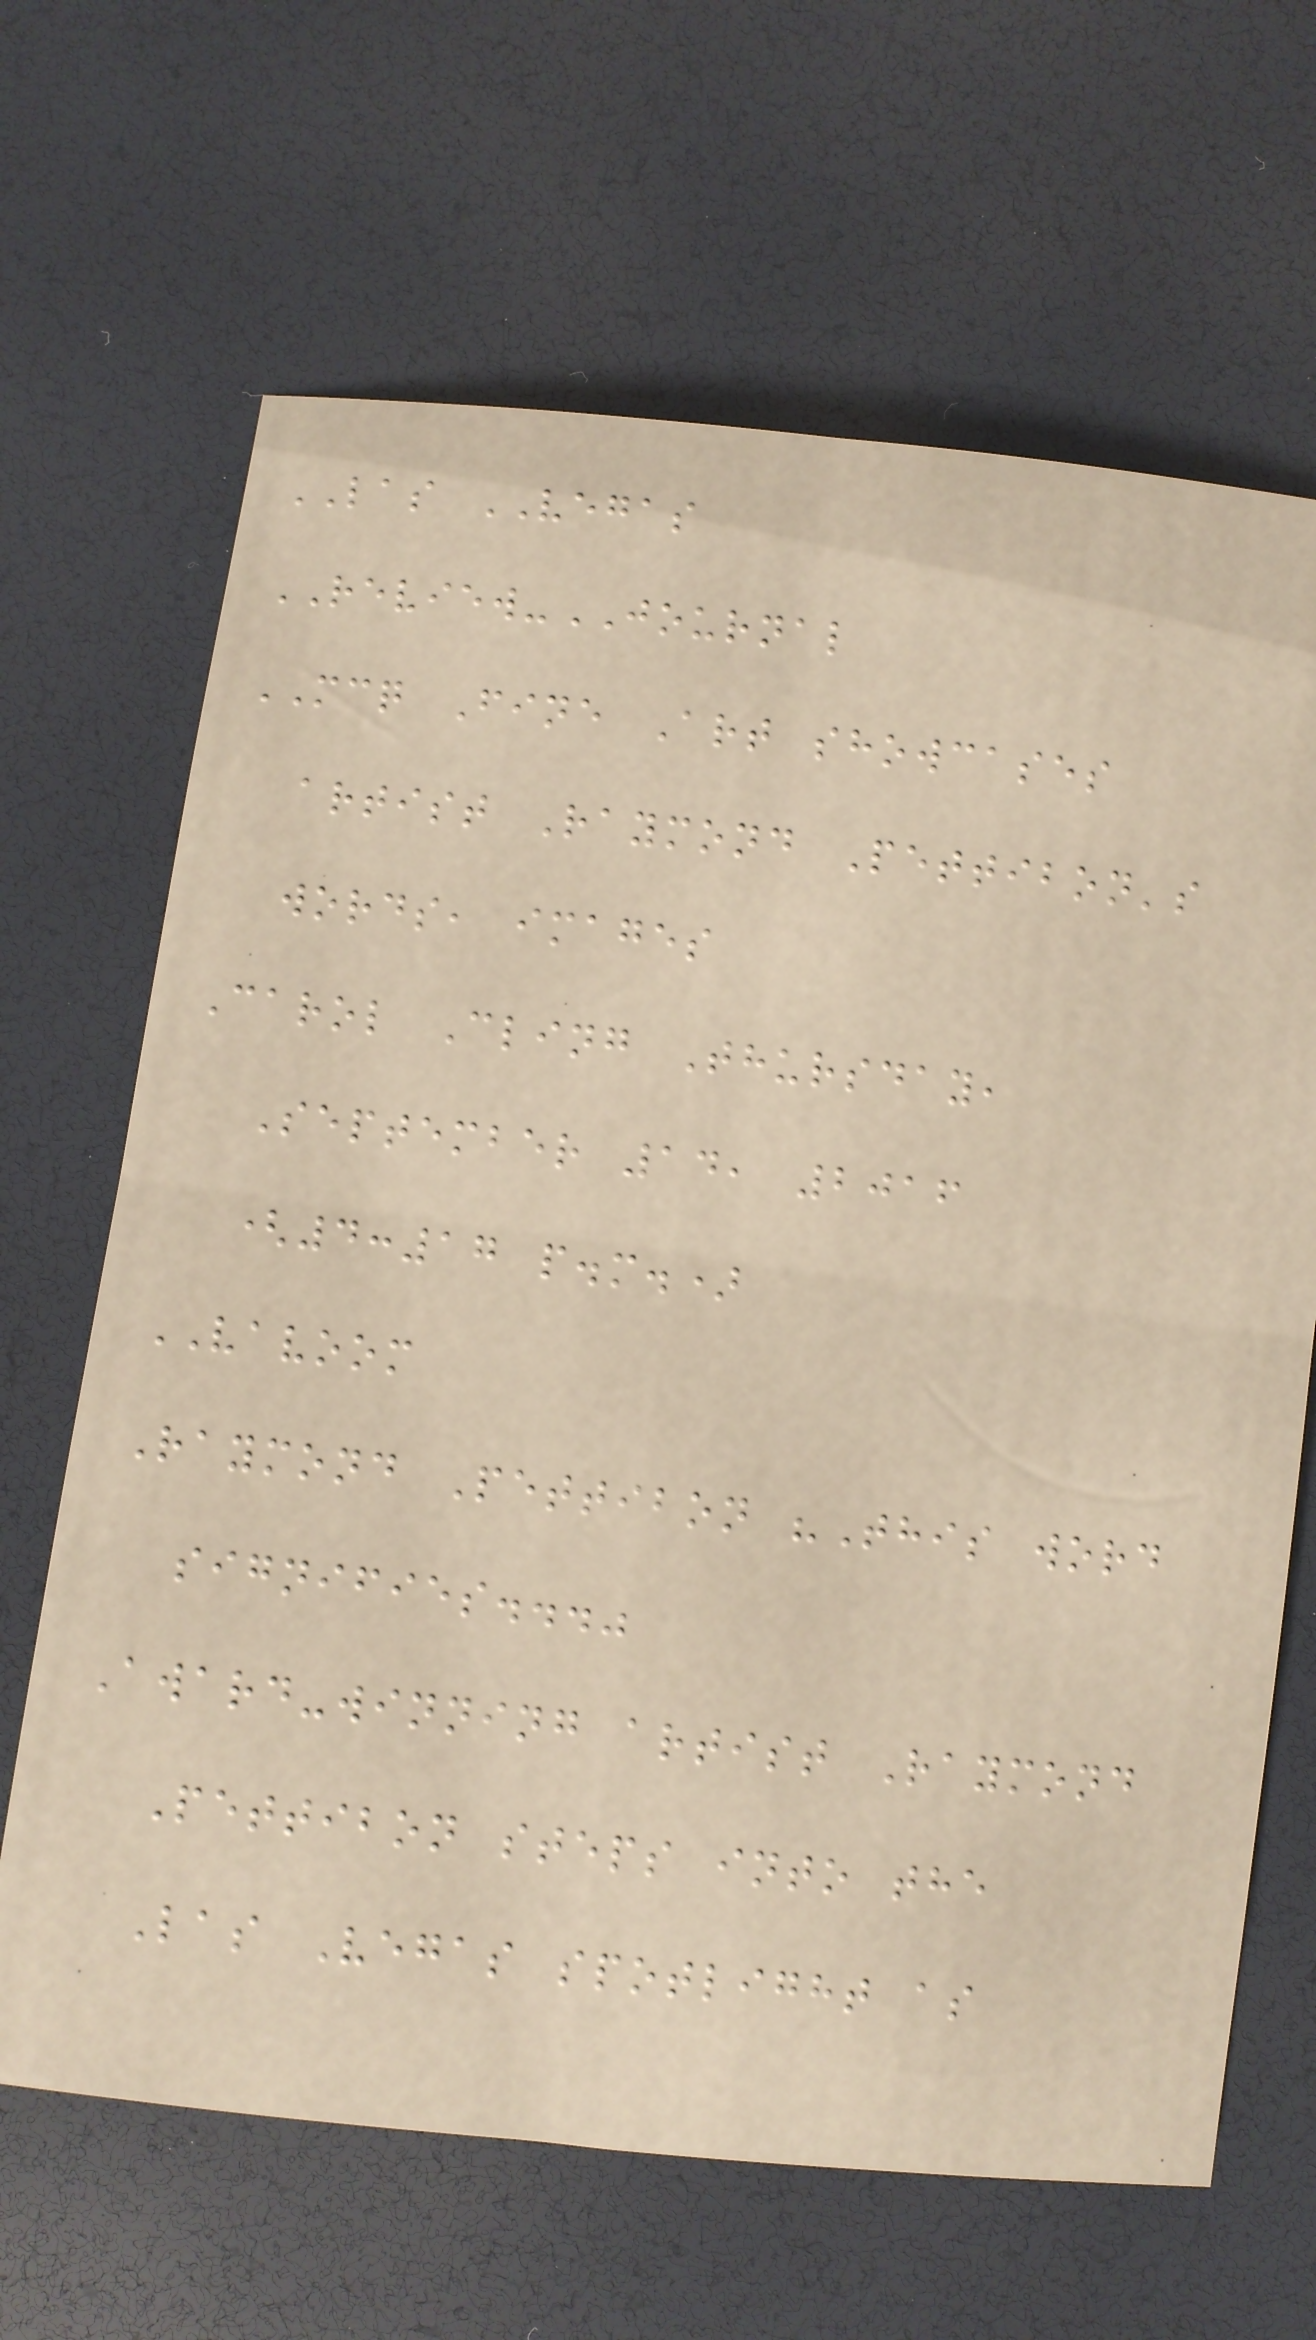LAS VEGAS
REVIEW-JOURNAL
MCQ Fine Art showcases
artist Raymond Pettibon's
words, images
Carol Cling Thursday,
September 14, 2016
(4:17 p.m.)
VAVOOM
Raymond Pettibon "This word
signifies..."
Award-winning artist Raymond
Pettibon steps into the
Las Vegas spotlight as
